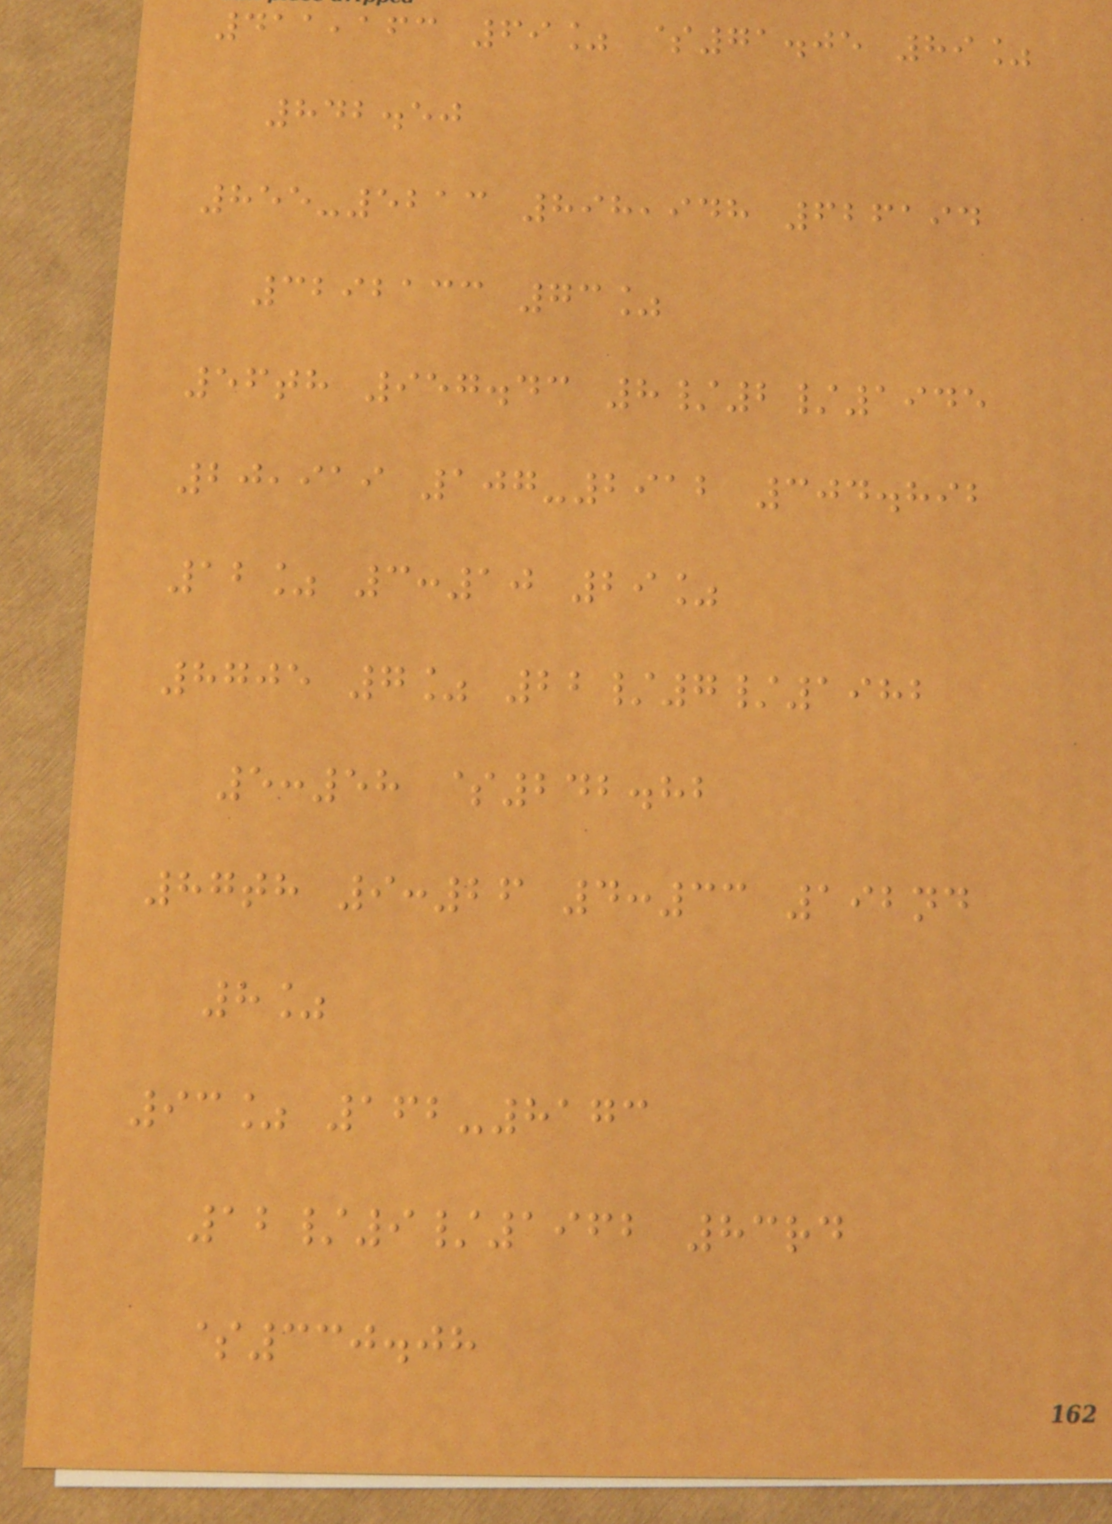411,163 69% $71.05 89%
842.50
855-5213 898,948 626194
3292133 73%
56th 957.43 8/2/1945
20,919 107-2912 304.892
12% 3:10 29%
8705 7% 22/7/1982
5:58 $242.82
87th 9:26 4:33 192nd
8%
93% 162-8173
12/9/1962 83rd
$330.08
